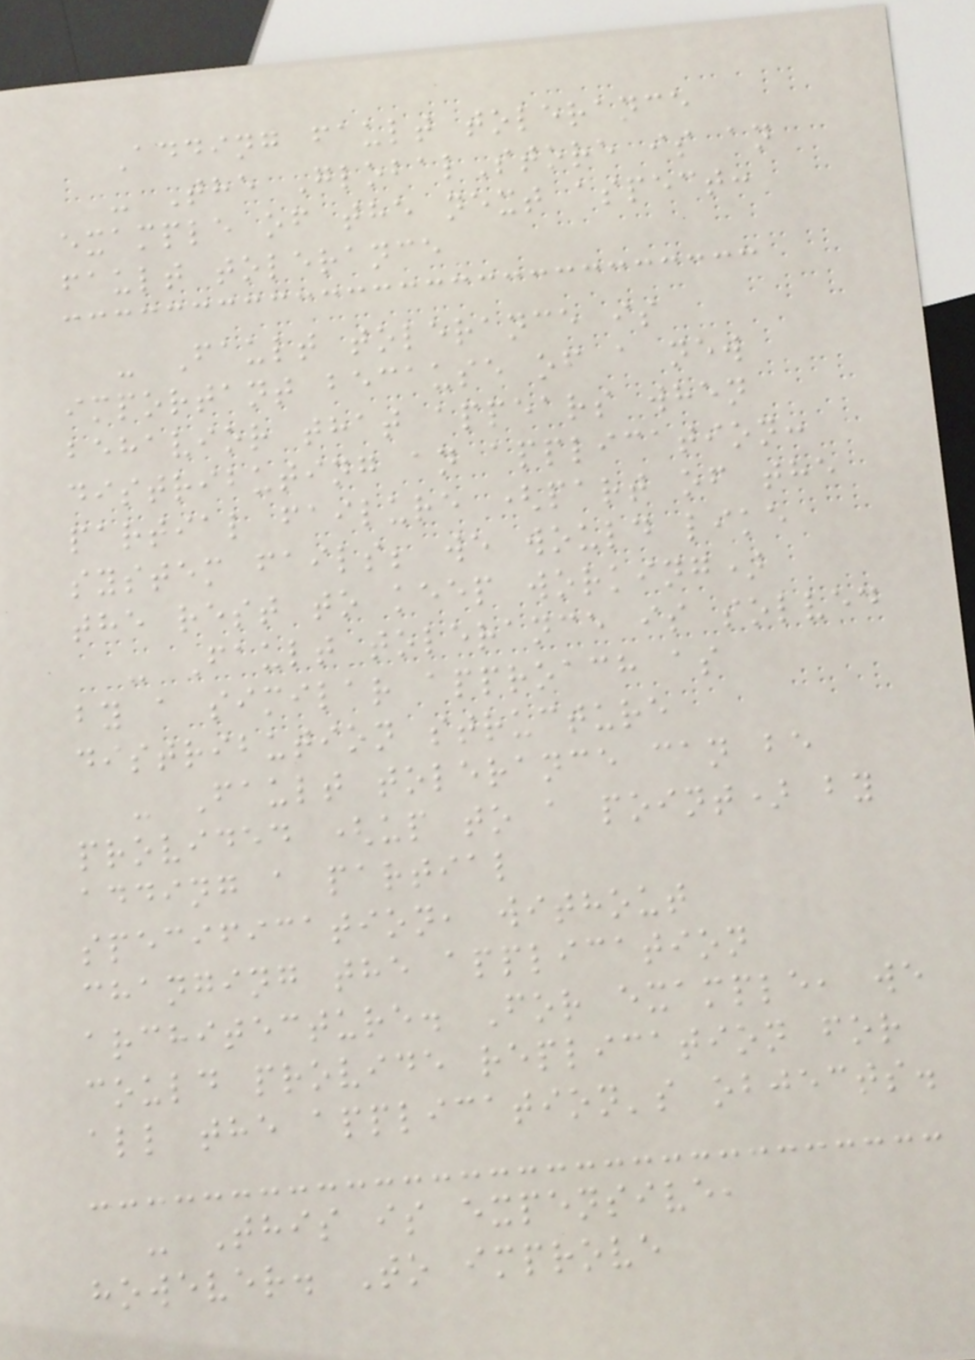Adding fault tolerance
- The GlobalStore is an
example of the next aspect:
fault tolerance
- Fault tolerance is
important because of a new
behavior that appears when
distributing an application:
partial failure (part of the
system fails; we would like
the rest to keep working)
- Fault tolerance is solved
by a similar approach as
distribution structure
- Fault tolerance can be
provided (up to a point) by
adding a partial
specification, without
changing the application
architecture. For example, we
could provide replication for
all the application's objects.
- This is expensive,
however. To improve
